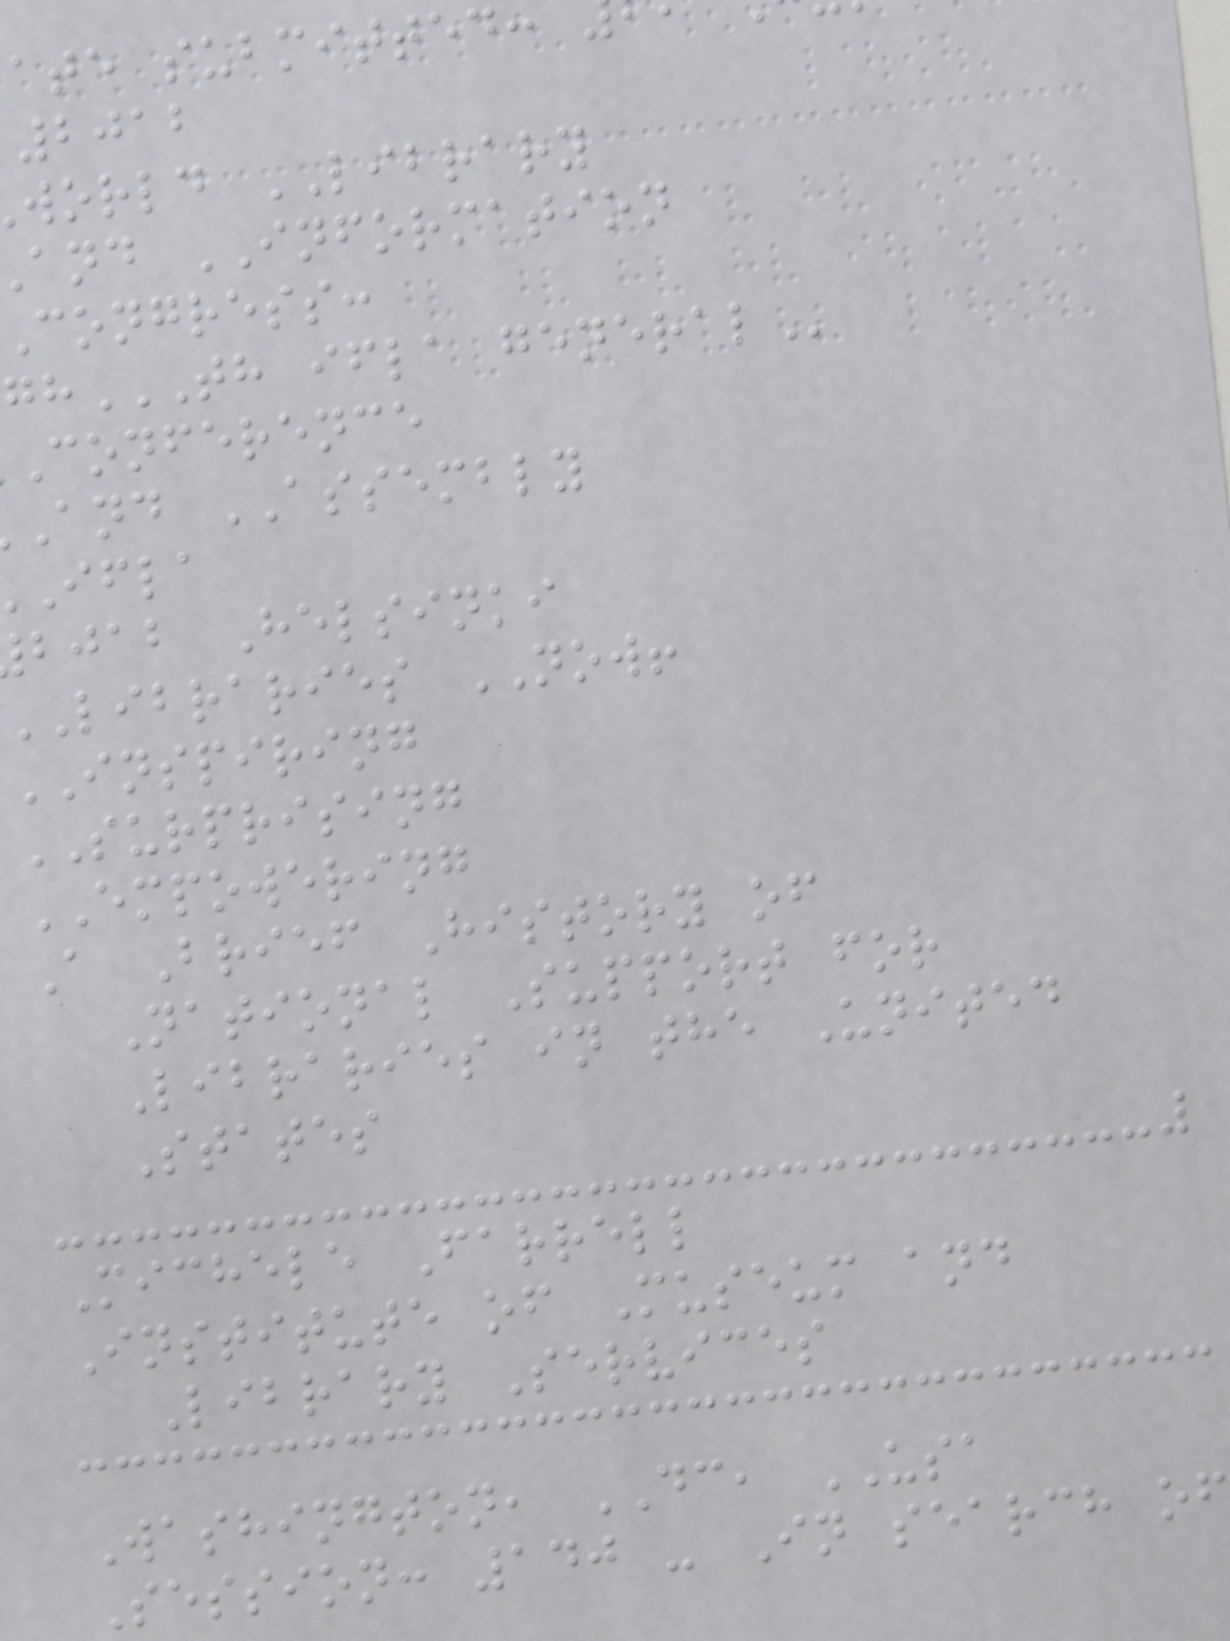ate submitted:
2012
world LIBRARY
and INFORMATION
congress:
conference
and ASSEMBLY
ifla
bjab Helsinki
libraries NOW!
INSPIRING
SURPRISING
EMPOWERING
A Brief History of
National Support for
Libraries in the United
States
Michele Farrell
Institute of Museum and
Library Services
Washington, DC, USA
Session: 140 - In search of
